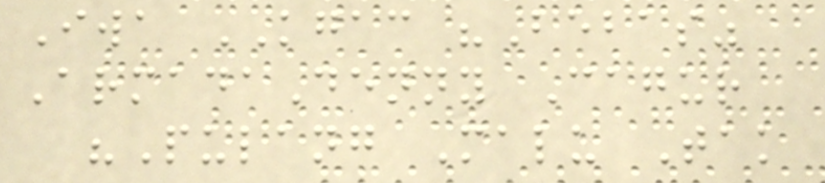Iwa KGAC "Bebas"
ArmadaDenny Cagur
"Pulang Malu Tak
